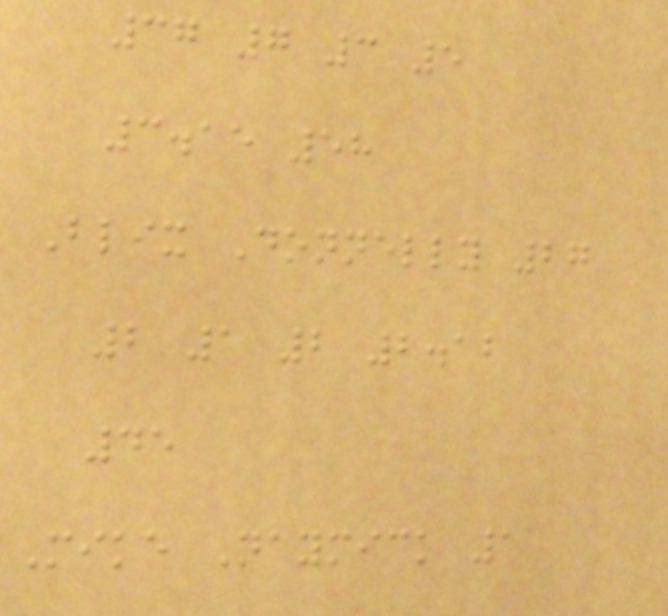37 7 3 5
3.15 58
Blix Donnelly 27
2 1 2 2.12
45
Mike Naymick 1
